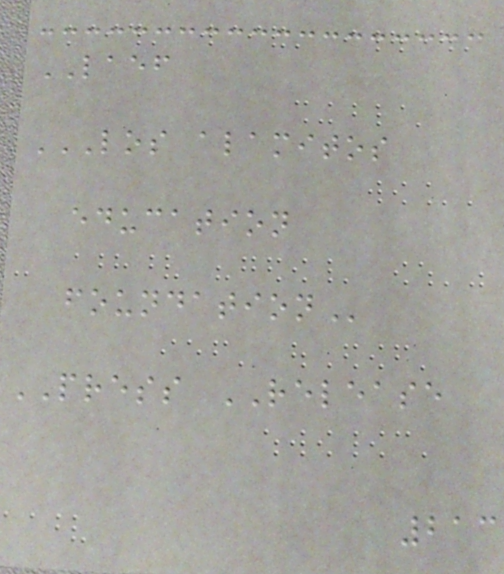LAEF
LOS ALAMITOS
EDUCATION
FOUNDATION
PRESS RELEASE
213
